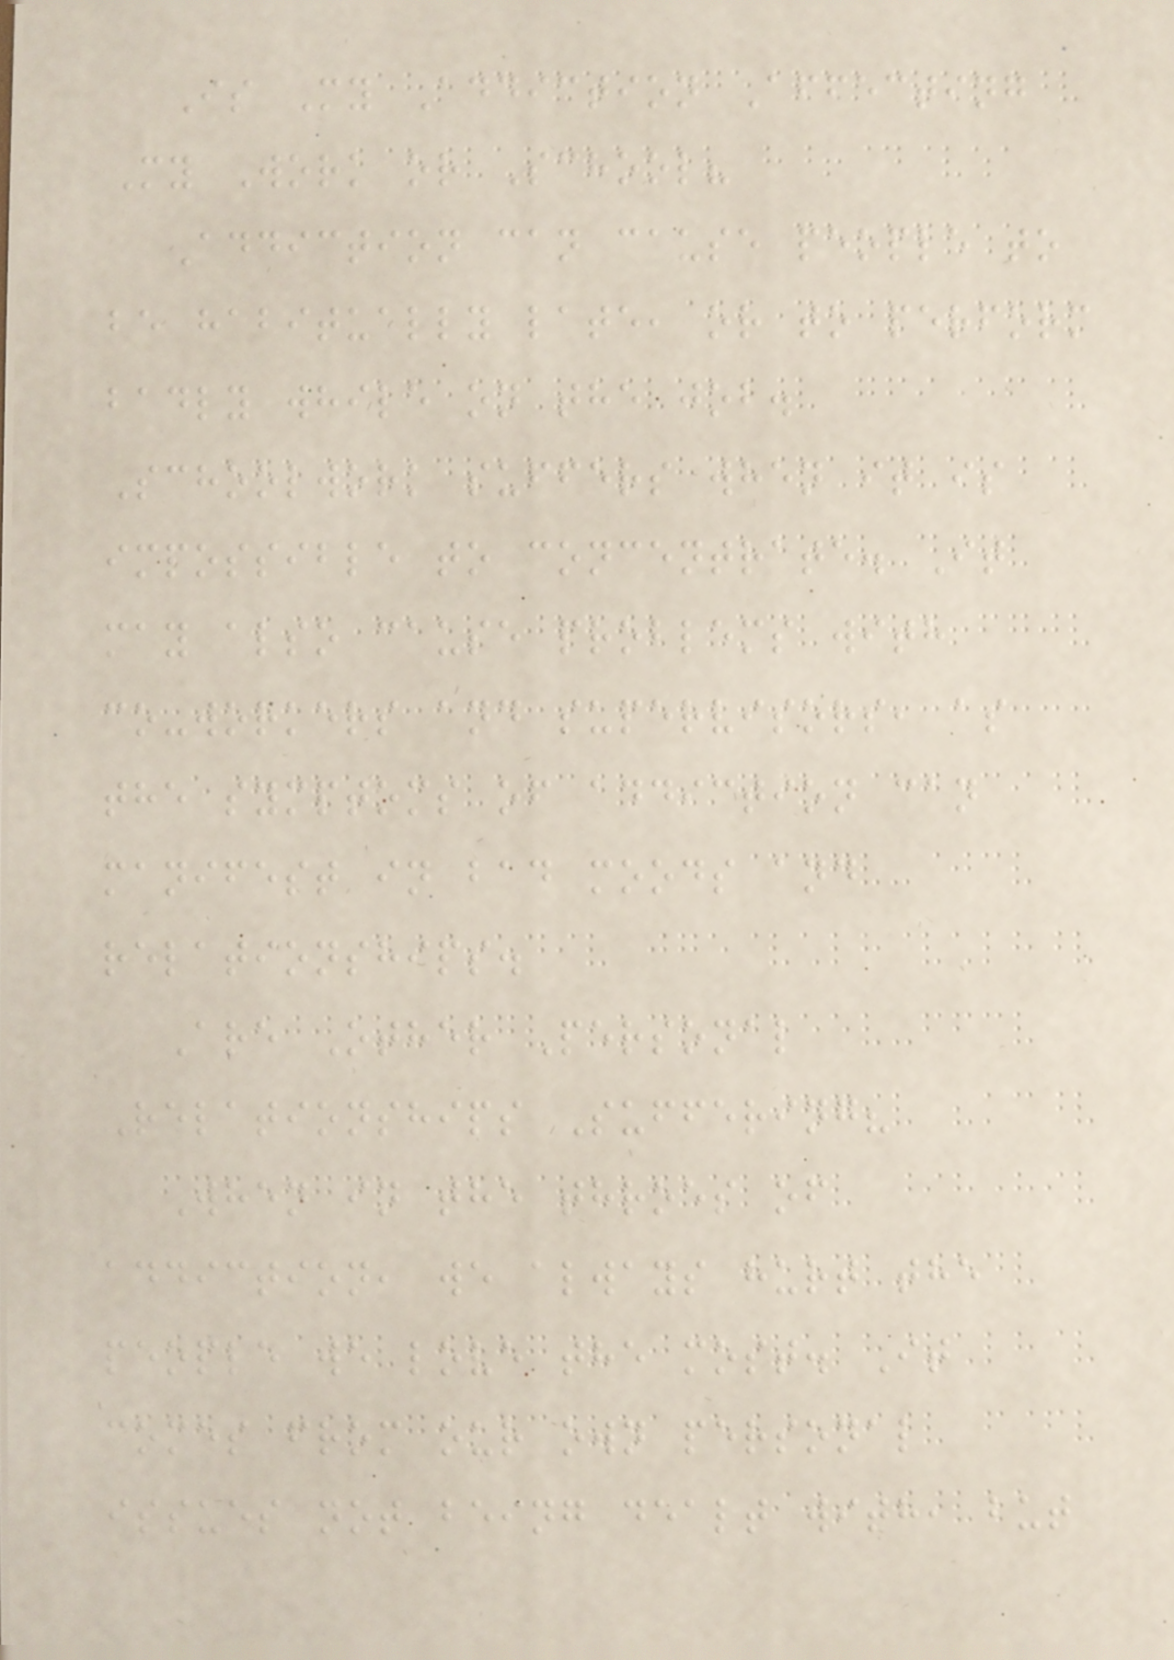Is My Addiction Affecting
My Work or School?
Addiction can cause people to
be habitually late, or to perform
badly while on the job.
Schoolwork suffers when it is
impossible to concentrate. It
may also cause problems with
co-workers and supervisors, as
the symptoms of addiction can
manifest in bad moods and
relationships.
Are Other Personal
Relationships Suffering?
When in the throes of
addiction, we always hurt the
people we love the most. It
comes from our own personal
issues not being dealt with, but
